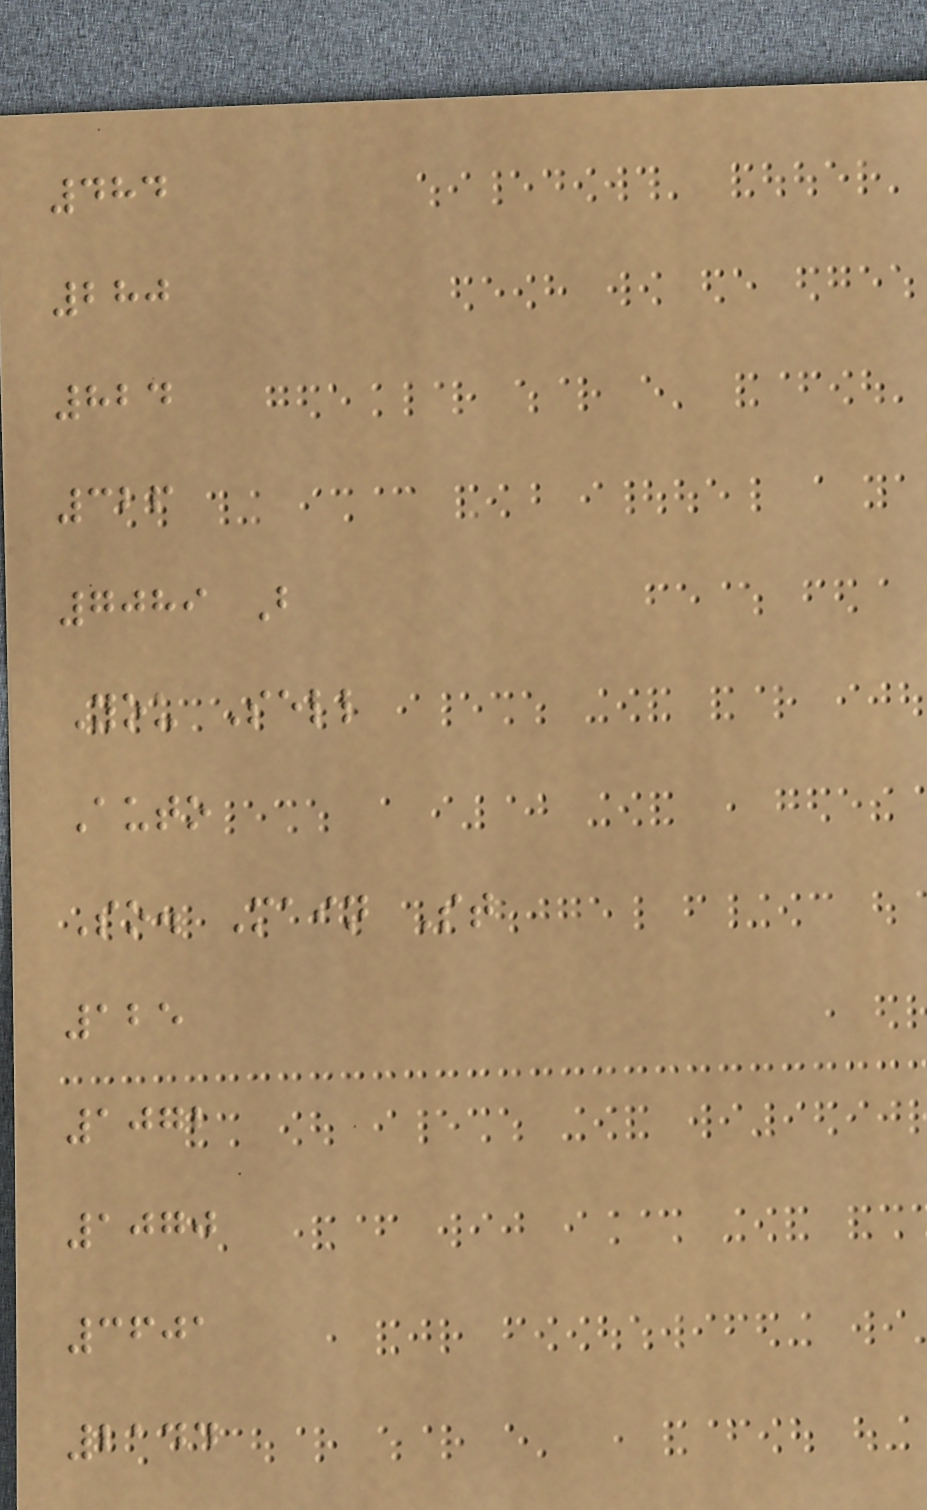484
280
824
326
7089 B
You Sell
Auto
So. Main St
125
1072
1070
3601
2144
